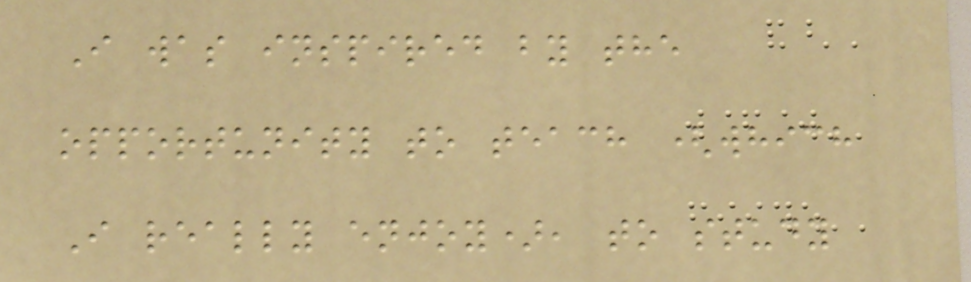I was inspired by the
opportunity to teach (which
I really enjoy), to study
